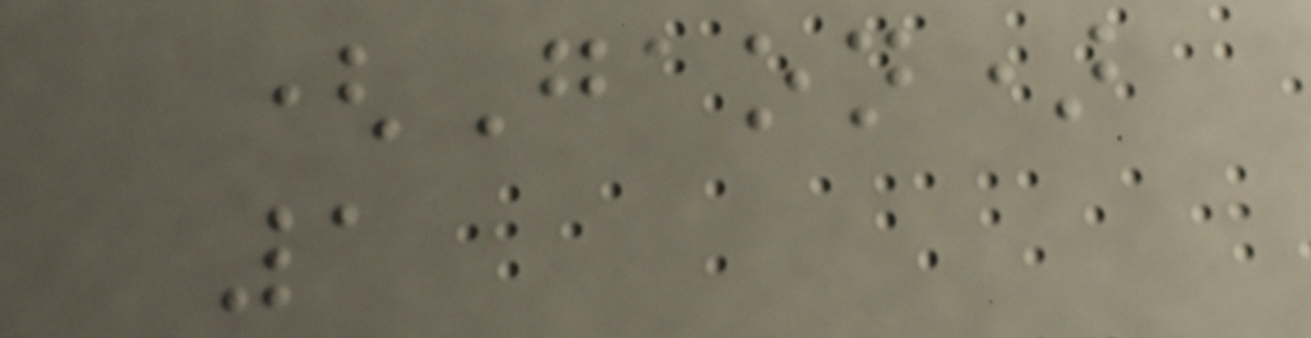(Gaon)
1
